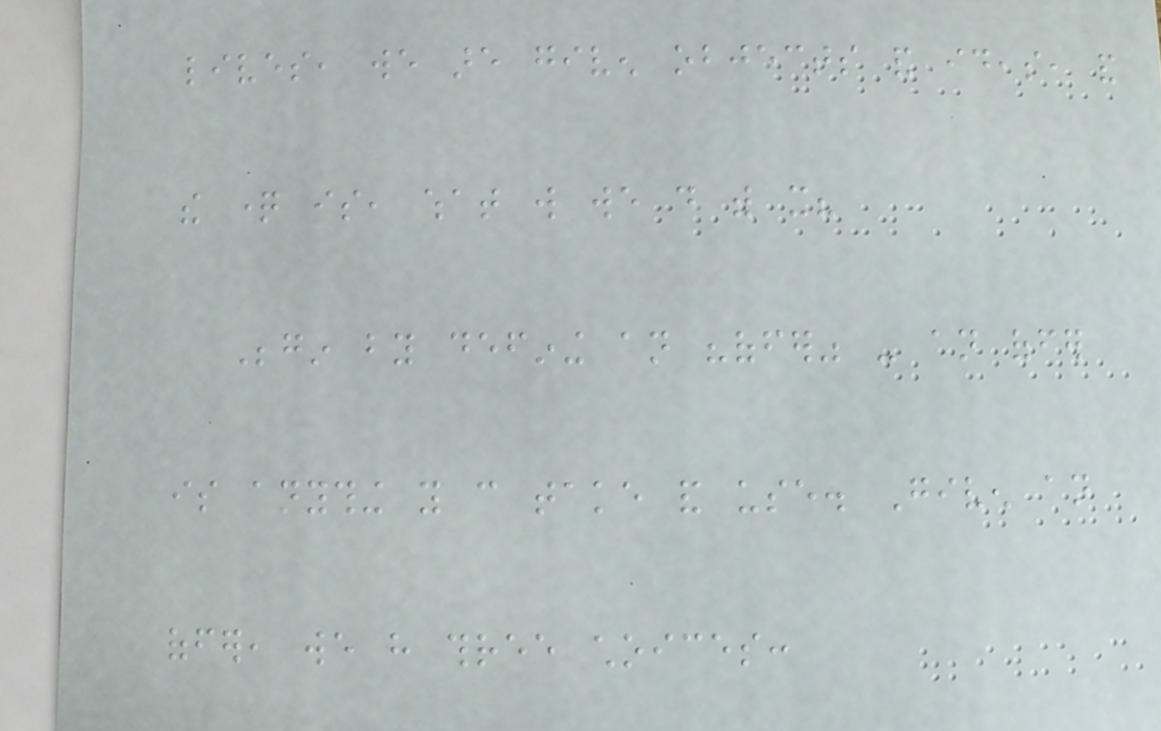lives, we are given objects and ideas, and
the question is, what will we do with it?
Begin by defining an "offer" - an offer
is anything you can take and use. Given an
offer, we have three choices:
